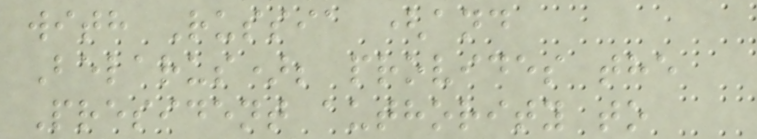with Russia (and
Belarus); provides the
President authority to
